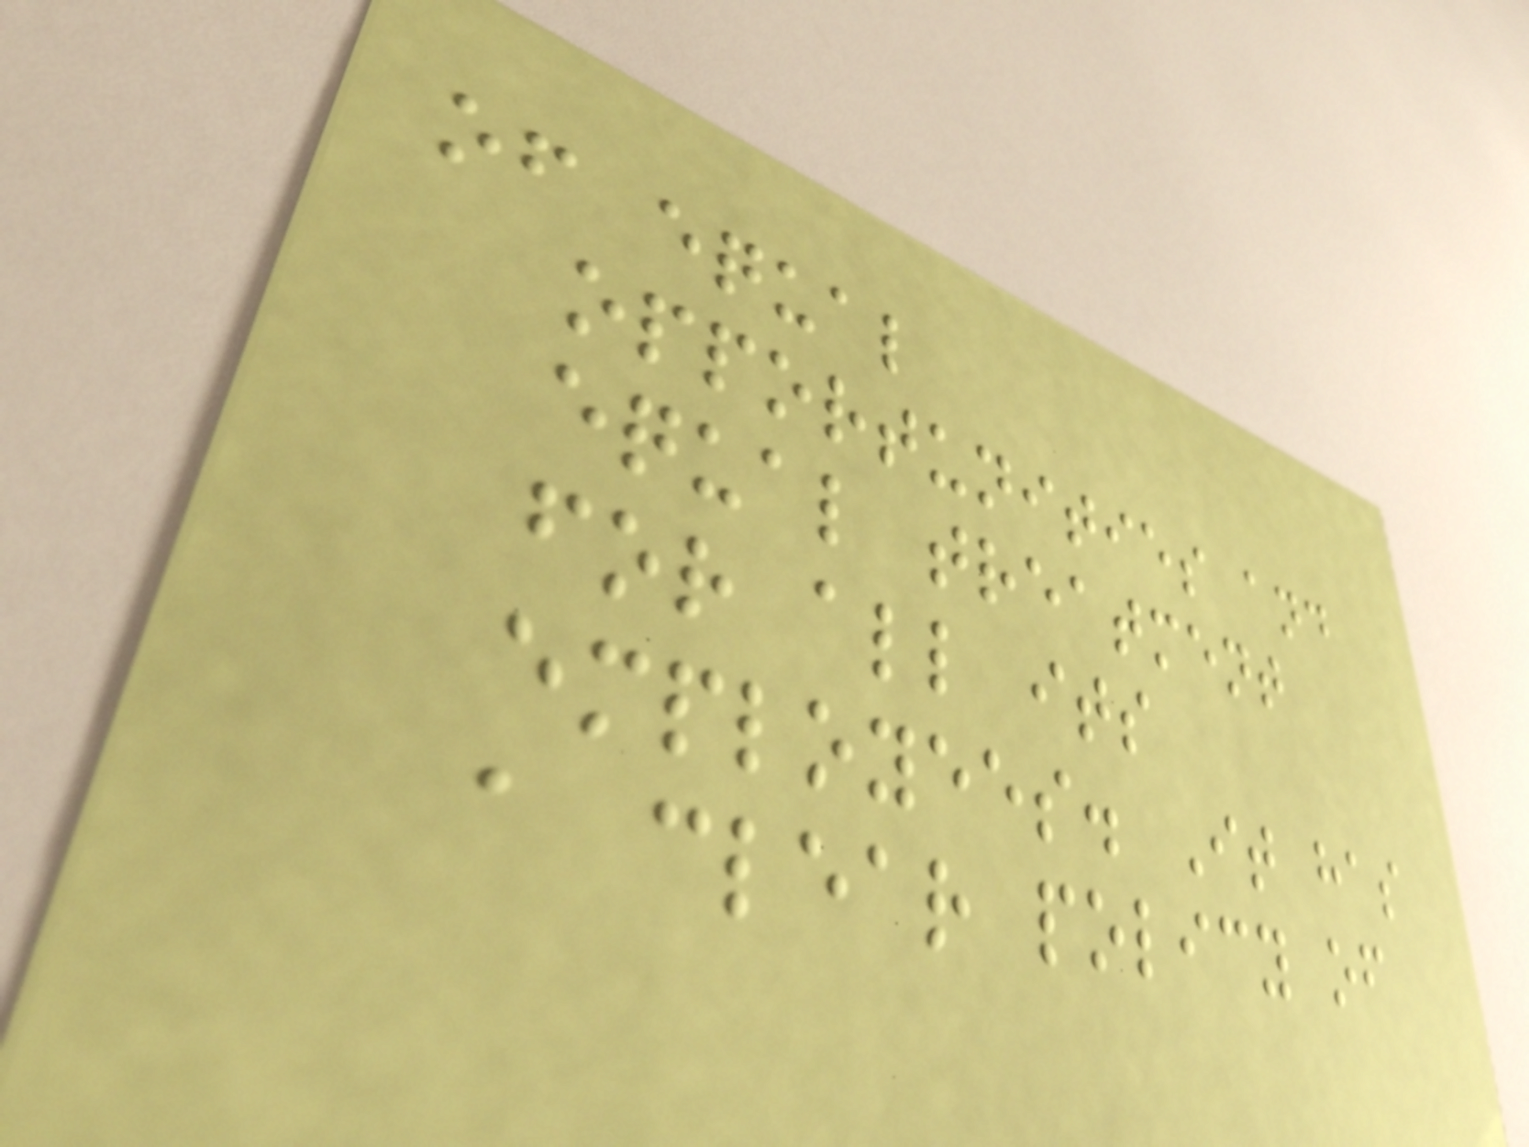of equal
opportunities and
equal treatment
for all its
employees. It has
a clear policy of
